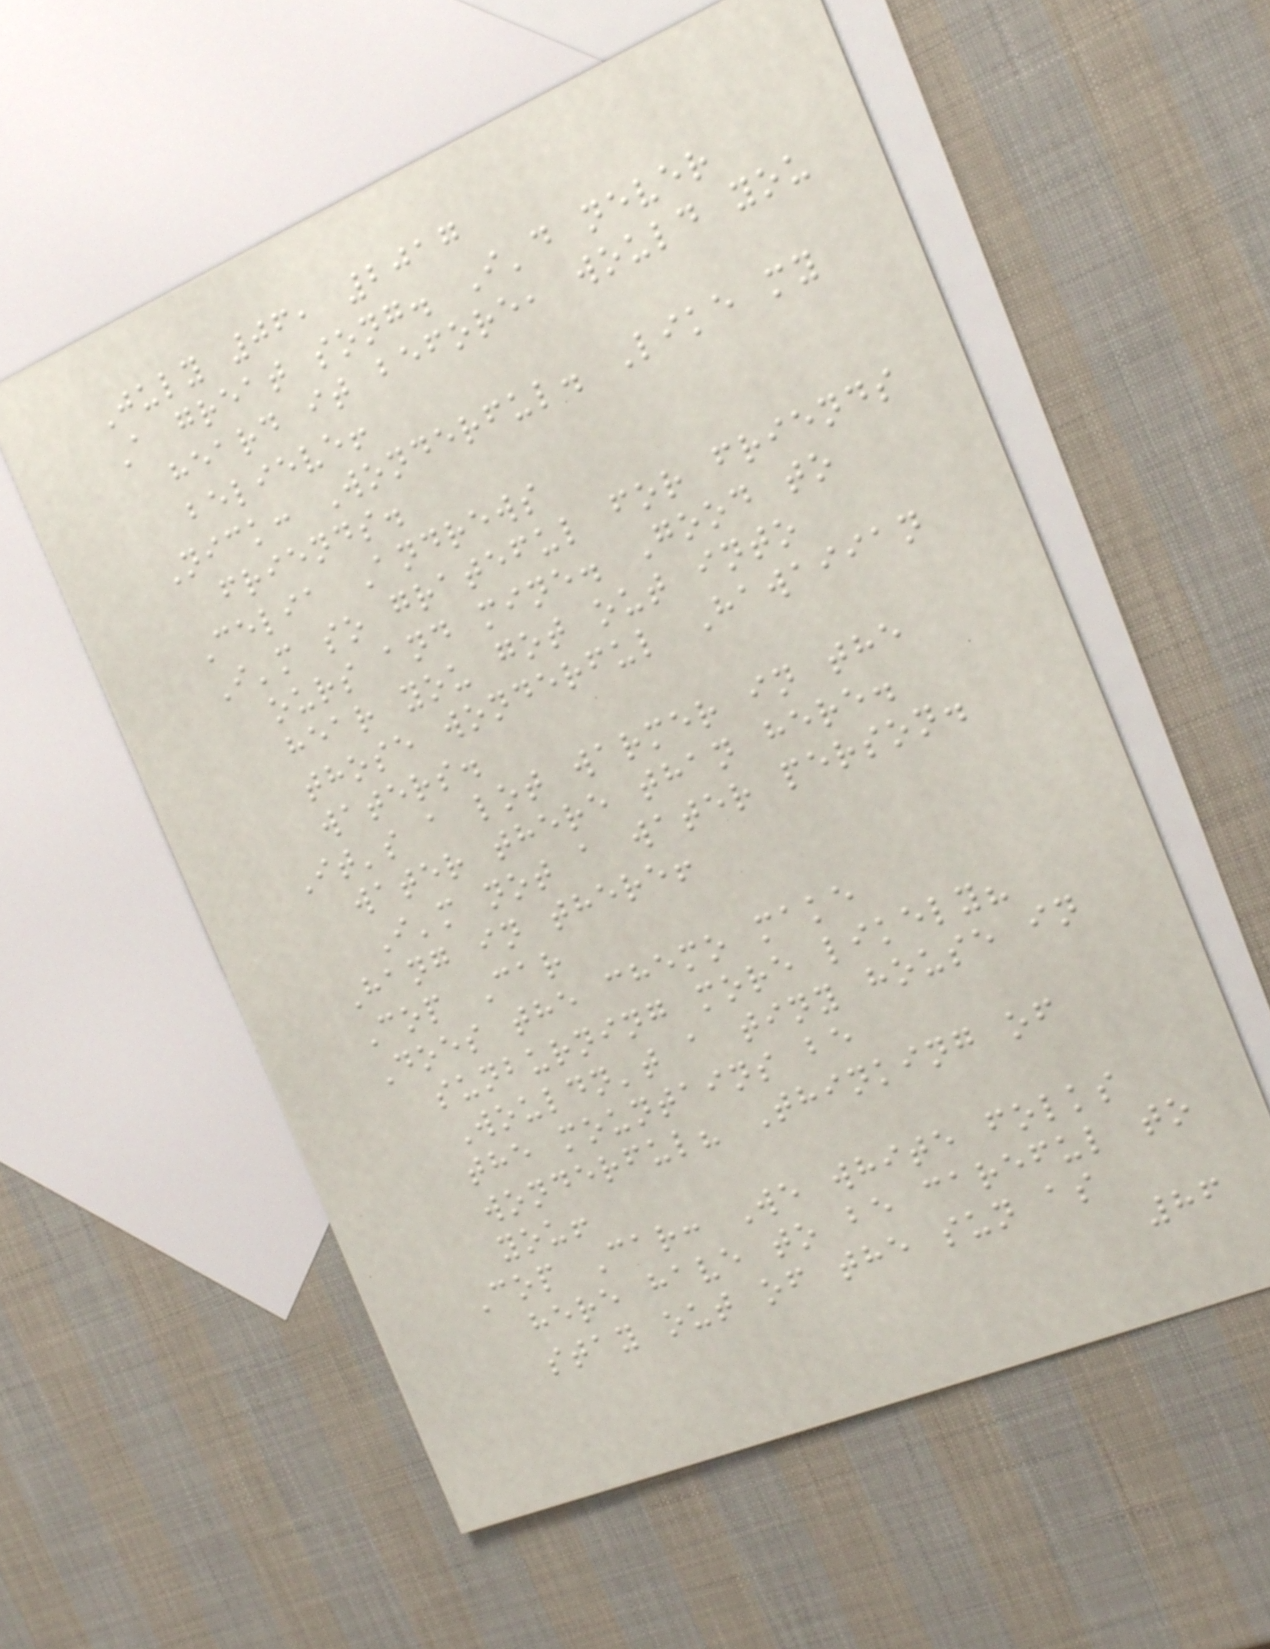July 06, 2017
A great song. I'd never
heard it before, would you
believe!
Nick: Wonderful. Like my
friends.
Celia Andrews
I'm so grateful for friends
ours and mine. Good to
hear you got out into
those wonderful Hawaiian
waters.
It's a lot warmer in the
water there than here.
I'm not a water person.
Hang in there!
Cop Car
Does the chemo make
sunburning more likely?
Wouldn't a tiny house in
the mountains be
wonderful? Thinking of
you!
Cop Car: We white folks
here have to be careful to
stay out of the sun as
86
